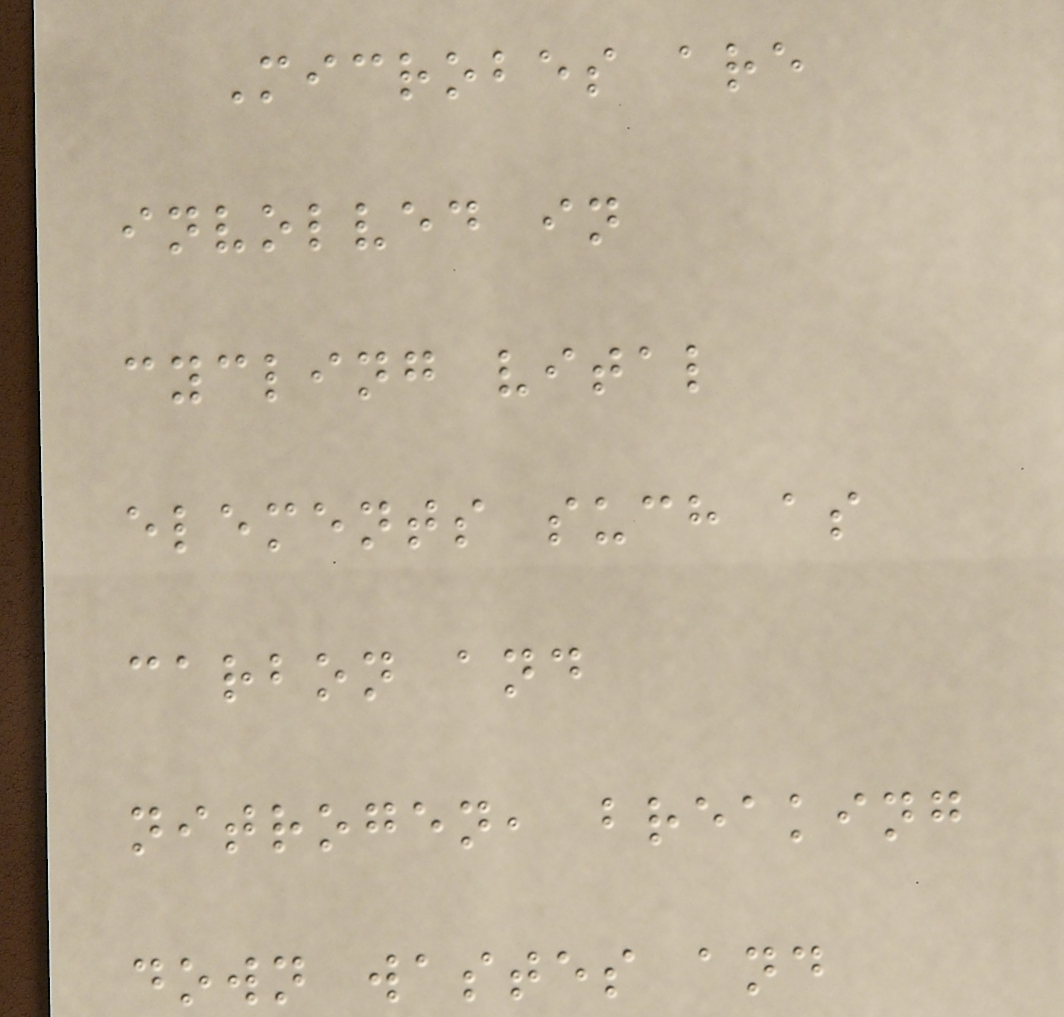Microbes are
involved in
cycling vital
elements such as
carbon and
nitrogen, breaking
down wastes and
